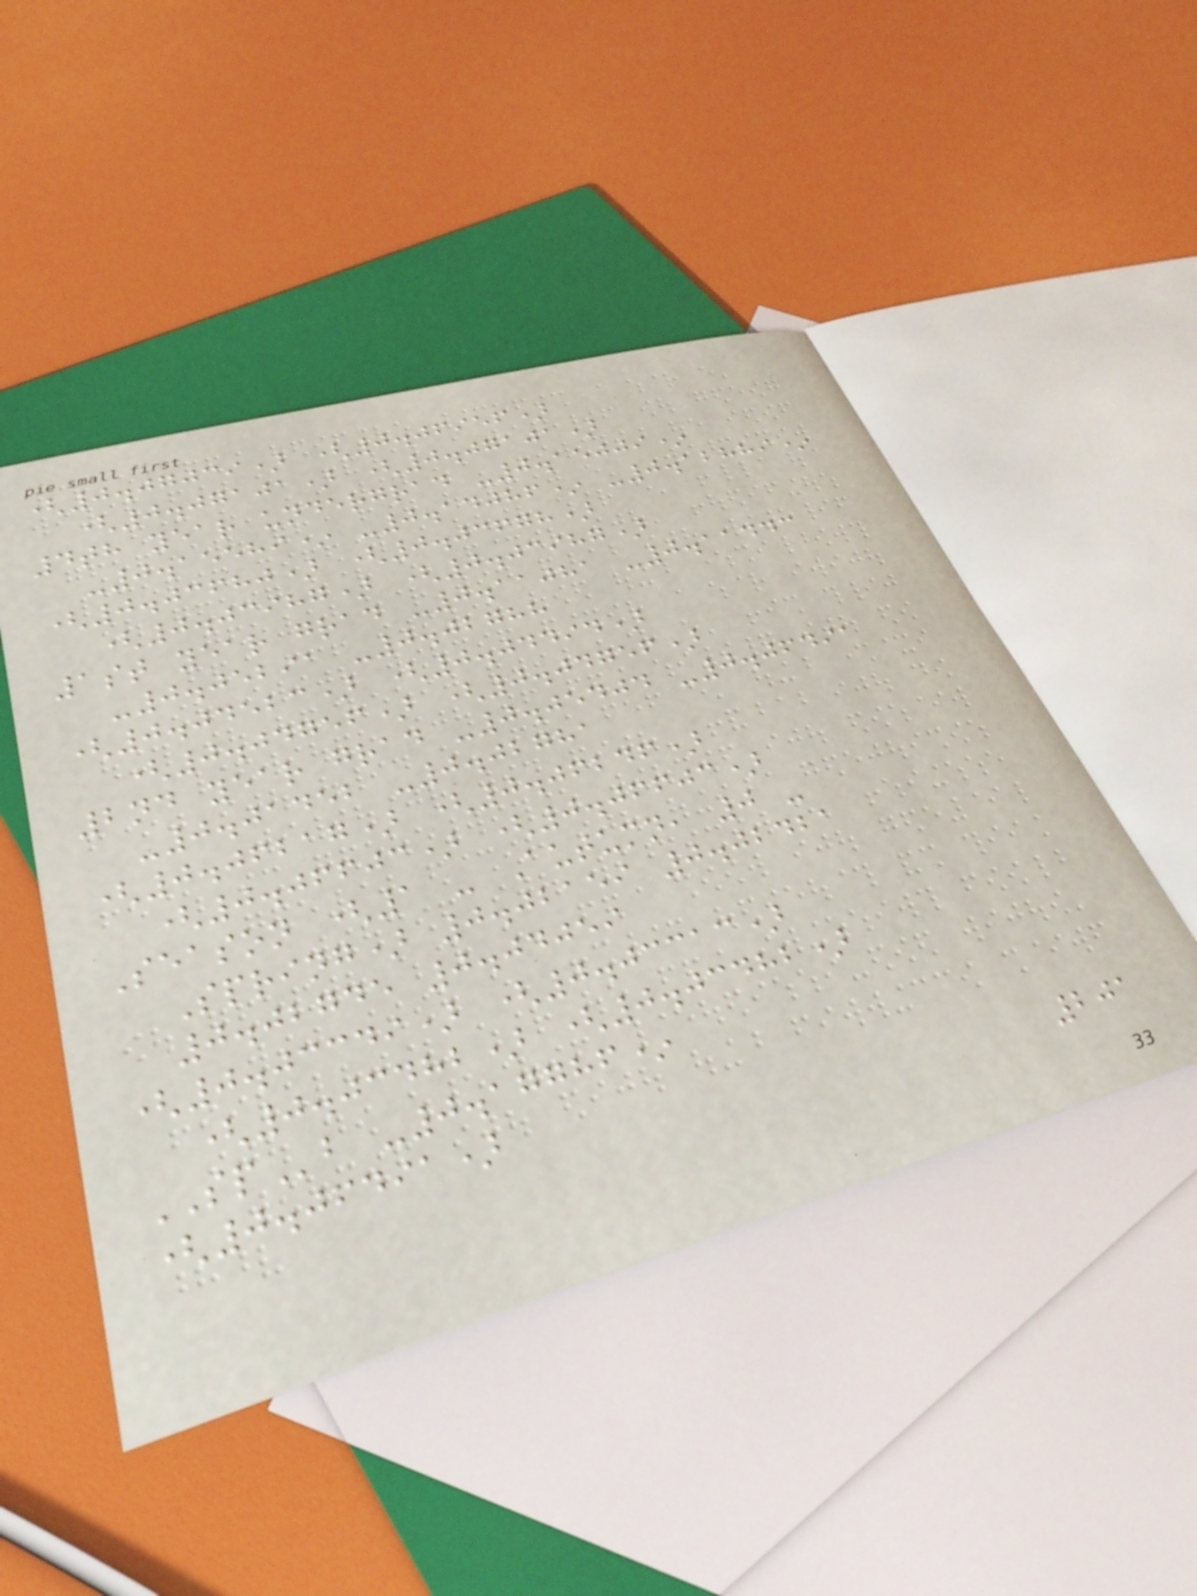(0.07039) (0.06956)
(0.07101) (0.07101)
4th year undergrad -0.15009*
-0.15589* -0.14086* -0.12889*
(0.03680) (0.03678)
(0.03987) (0.03987)
1st year grad -0.11081 -0.11443
-0.05291 -0.02788
(0.04523) (0.04494)
(0.04756) (0.04756)
2nd year grad -0.05404 -0.06491
-0.01452 -0.02781
(0.06217) (0.06246)
(0.06603) (0.06603)
Season (1 - Autumn, 0 -
Spring) 0.02159 0.02421
0.02745 0.04059
(0.03349) (0.03313)
(0.03482) (0.03482)
SPb -0.17786*
(0.06491)
201
